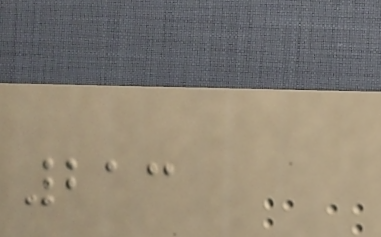213
